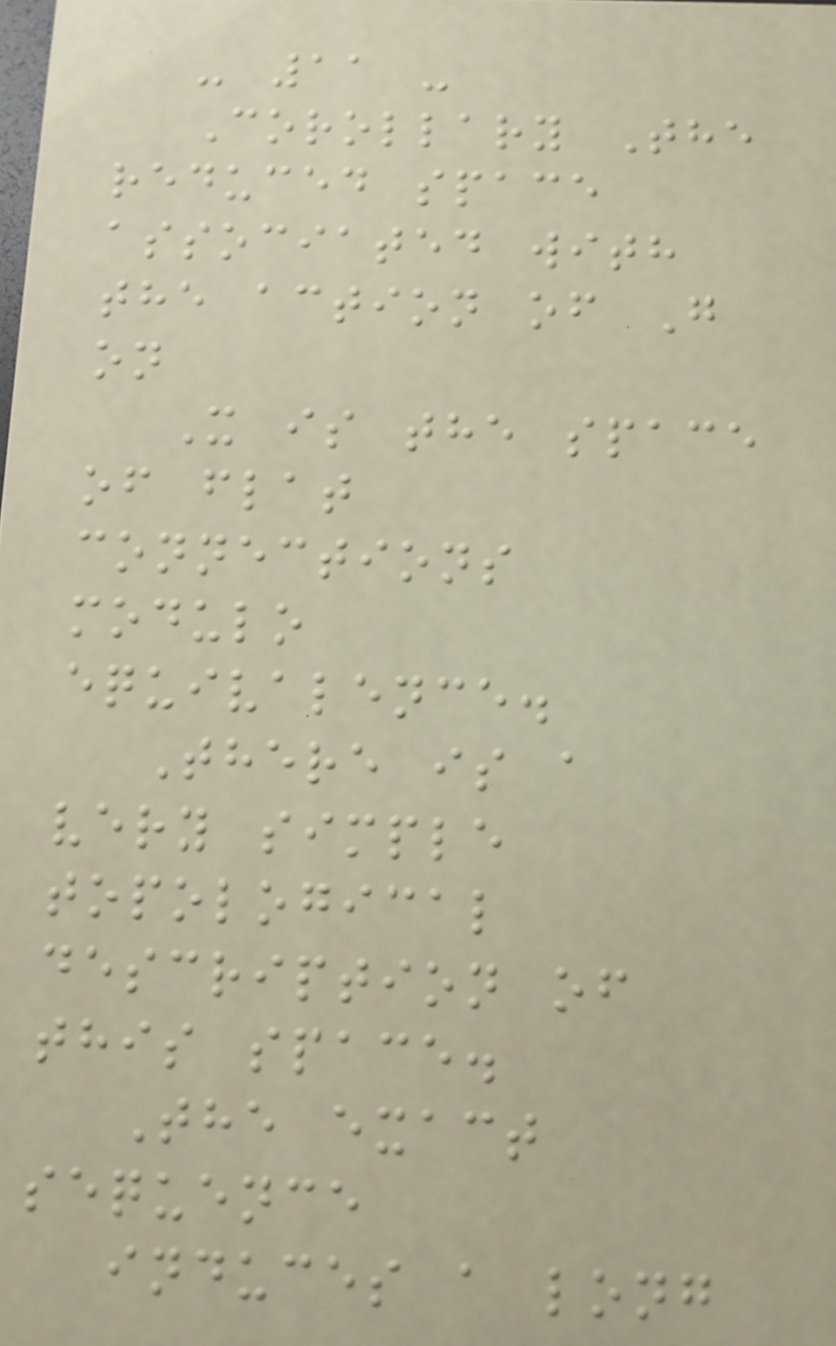- 11 -
Corollary The
reduced space
associated with
the action of G
on
X is the space
of flat
connections
modulo
equivalence.
There is a
very simple
topological
description of
this space.
The exact
sequence
induces a long
